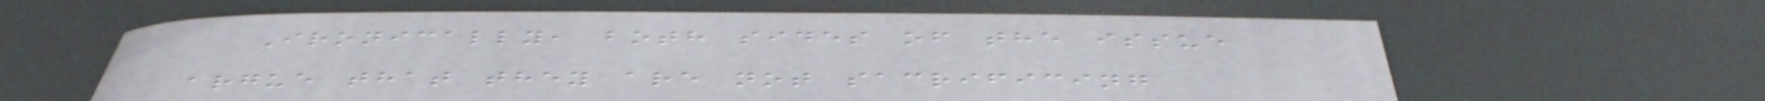Ironically, both sides of the issue
argue that they are not sacrificing
